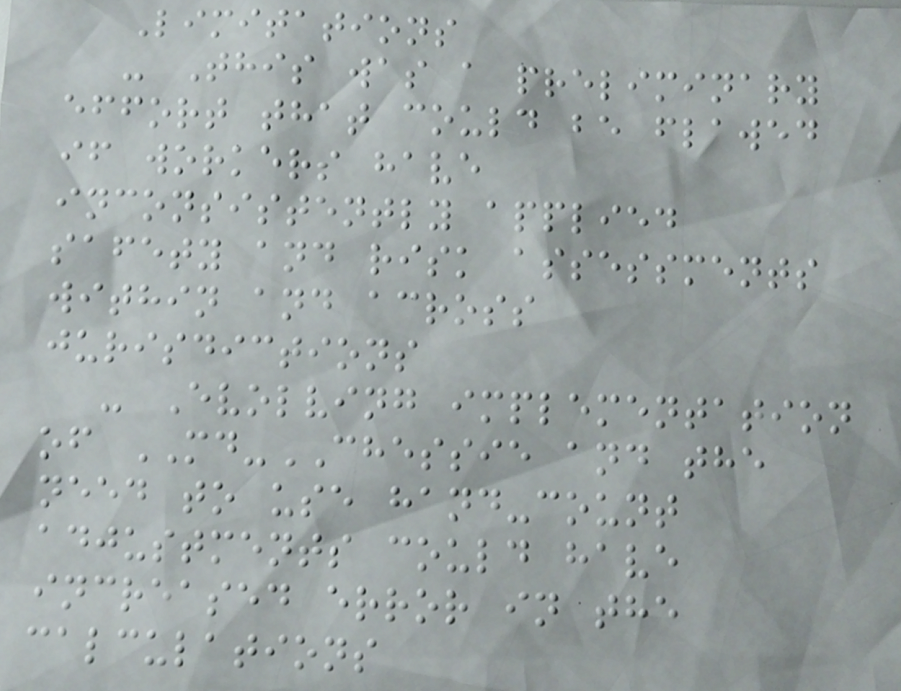Limitations
- This was a preliminary
effort that could be flawed
if workers have
inconsistently applied
safety and risk assessments
within and across
jurisdictions
- Evolving implementation
of MD-CHESSIE and the
need to use hand-count
adjustments could have
increased error in the
calculations
